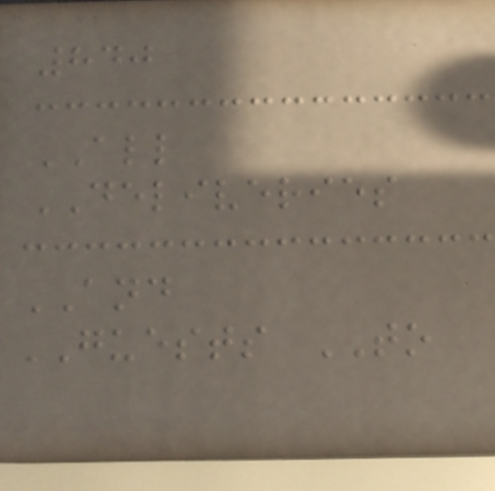840
ALL
DELIVERIES
AND
GUESTS TO
